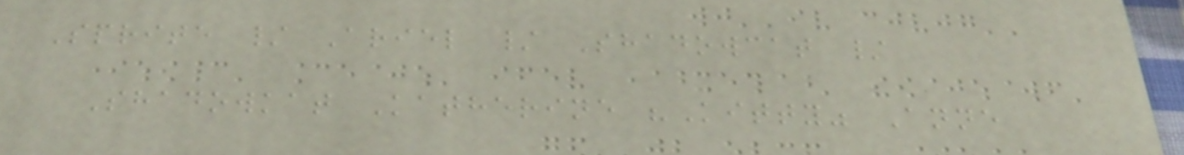Sprite / Ariel / Shadowcat /
Shadowkat Katherine "Kitty" Anne
